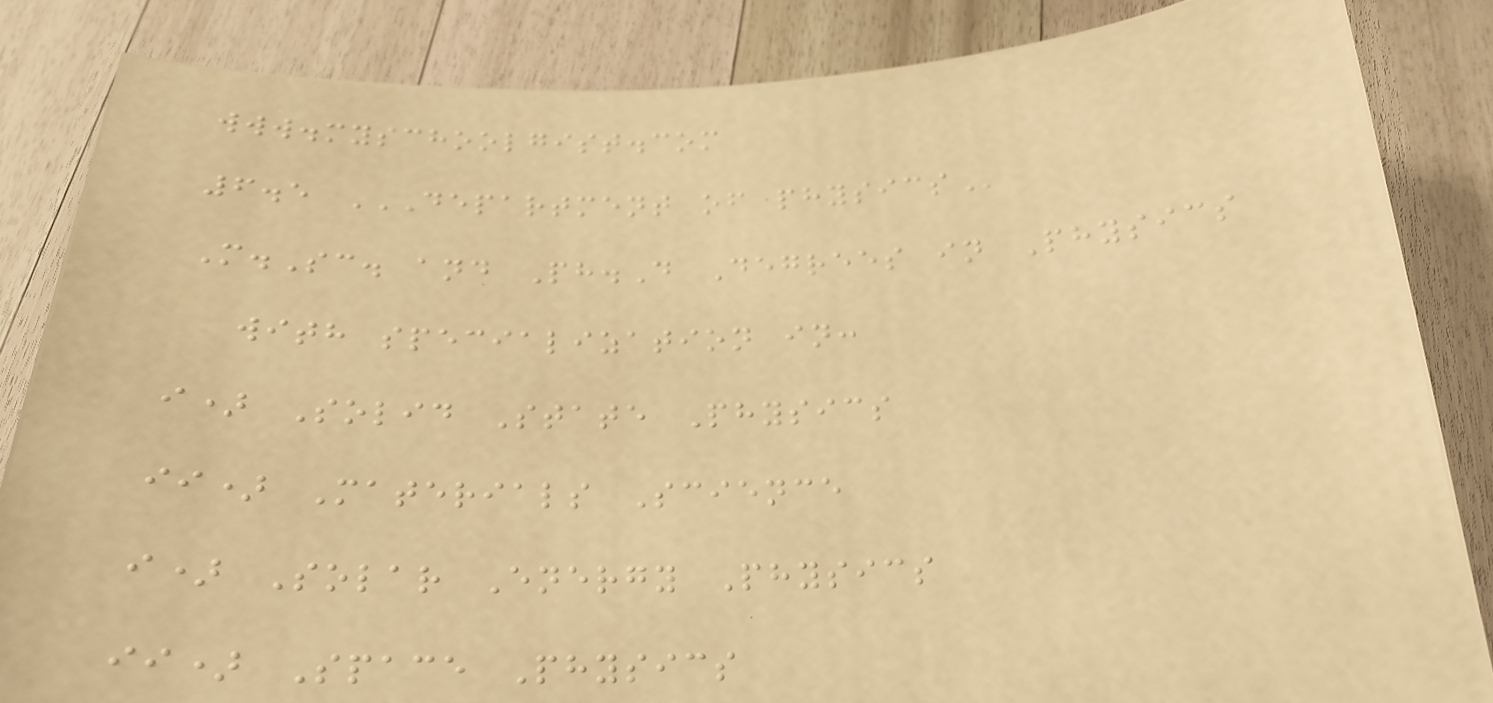www.myschoolgist.com
6.5 DEPARTMENT OF PHYSICS
M.Sc. and Ph.D Degrees in Physics
with specialization in:
i) Solid State Physics
ii) Materials Science
i) Solar Energy Physics
ii) Space Physics
